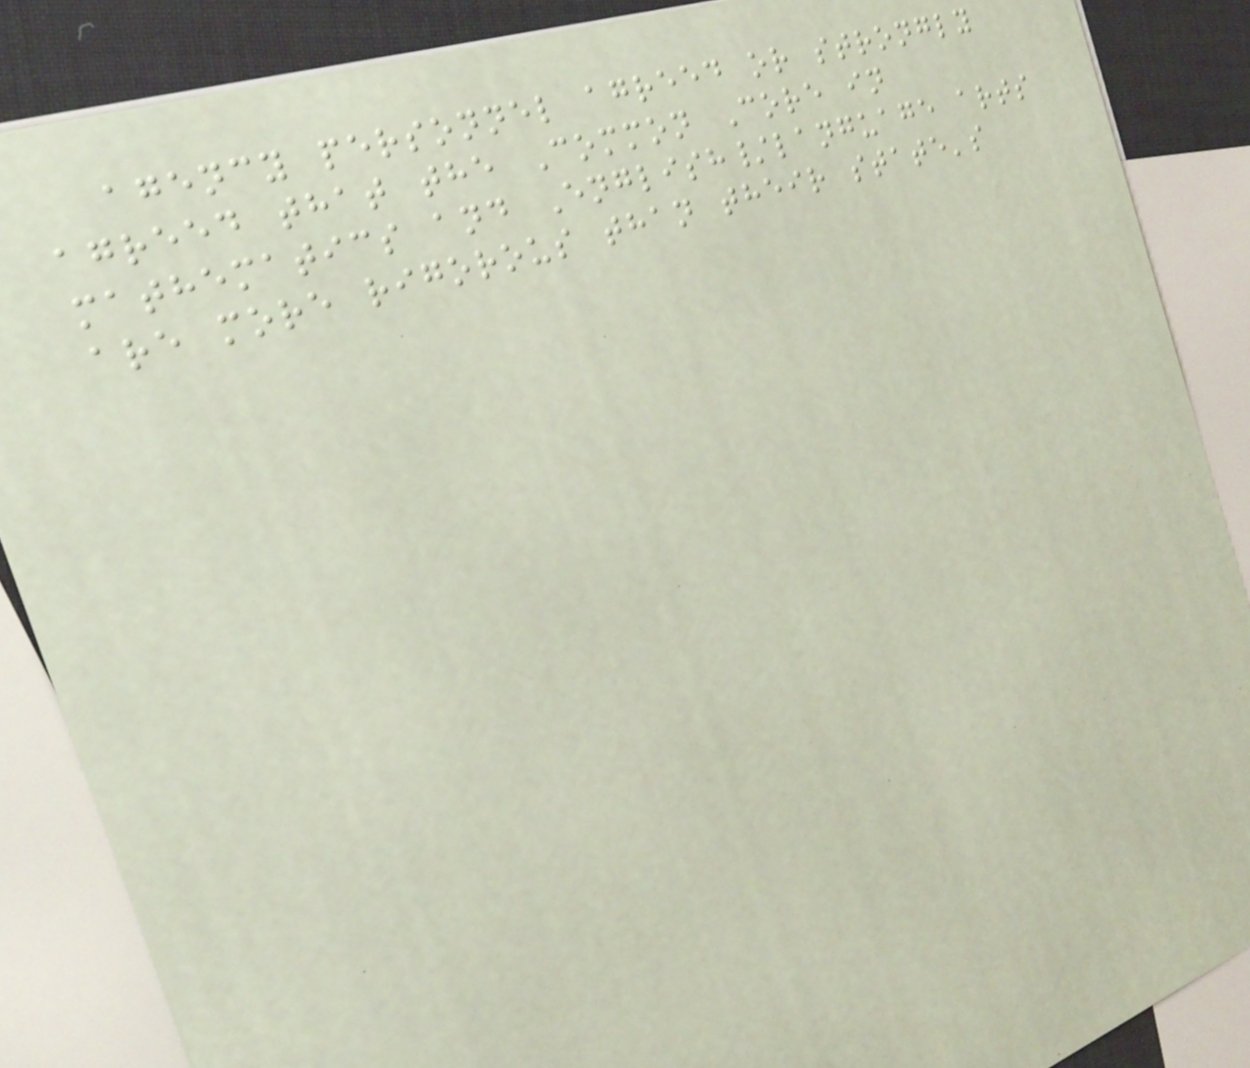agency personnel agreed or strongly
agreed that the Common Core in
mathematics and English/language arts
are more rigorous than their state's
